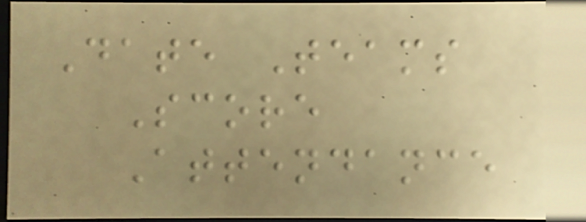Date Teams
Score
Attendance
